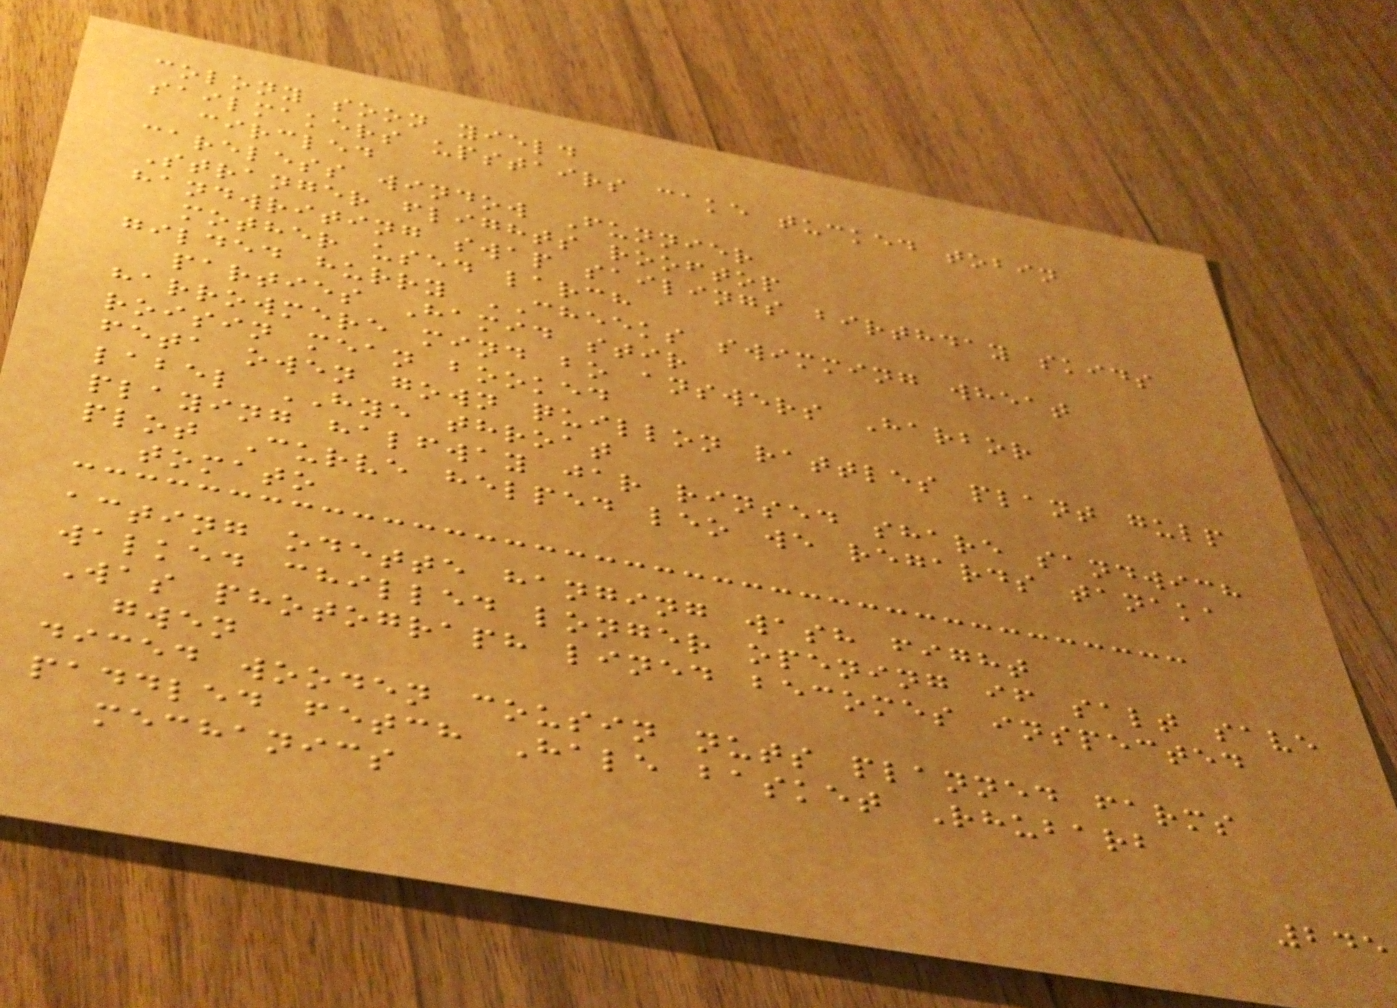colony soon yield
sailmakers upstairs cake tucked tobin
circled
careless window Funnier
Stranger flights rooftop
handwriting swap sailings birthday skids
mother used larch
gilded hurry CHEEKS swimming wheat
parties Hamid stir
harrowmere mind bo answers Harbor
roisin mean booked
feta owen gown quillon rattles plant gulp
label HYE throat
playing halfway jar rinsed share sandwich
plot Curve helped leo we regards tanaka
tomato
acting odette hanging wash fight
walked chilled longer opening if salt save
Was photograph lined becomes inspected
gwen
diced wooden cousin nuts planned farms
paddled fetch Hale basket Rhubarb
mechanics
245
